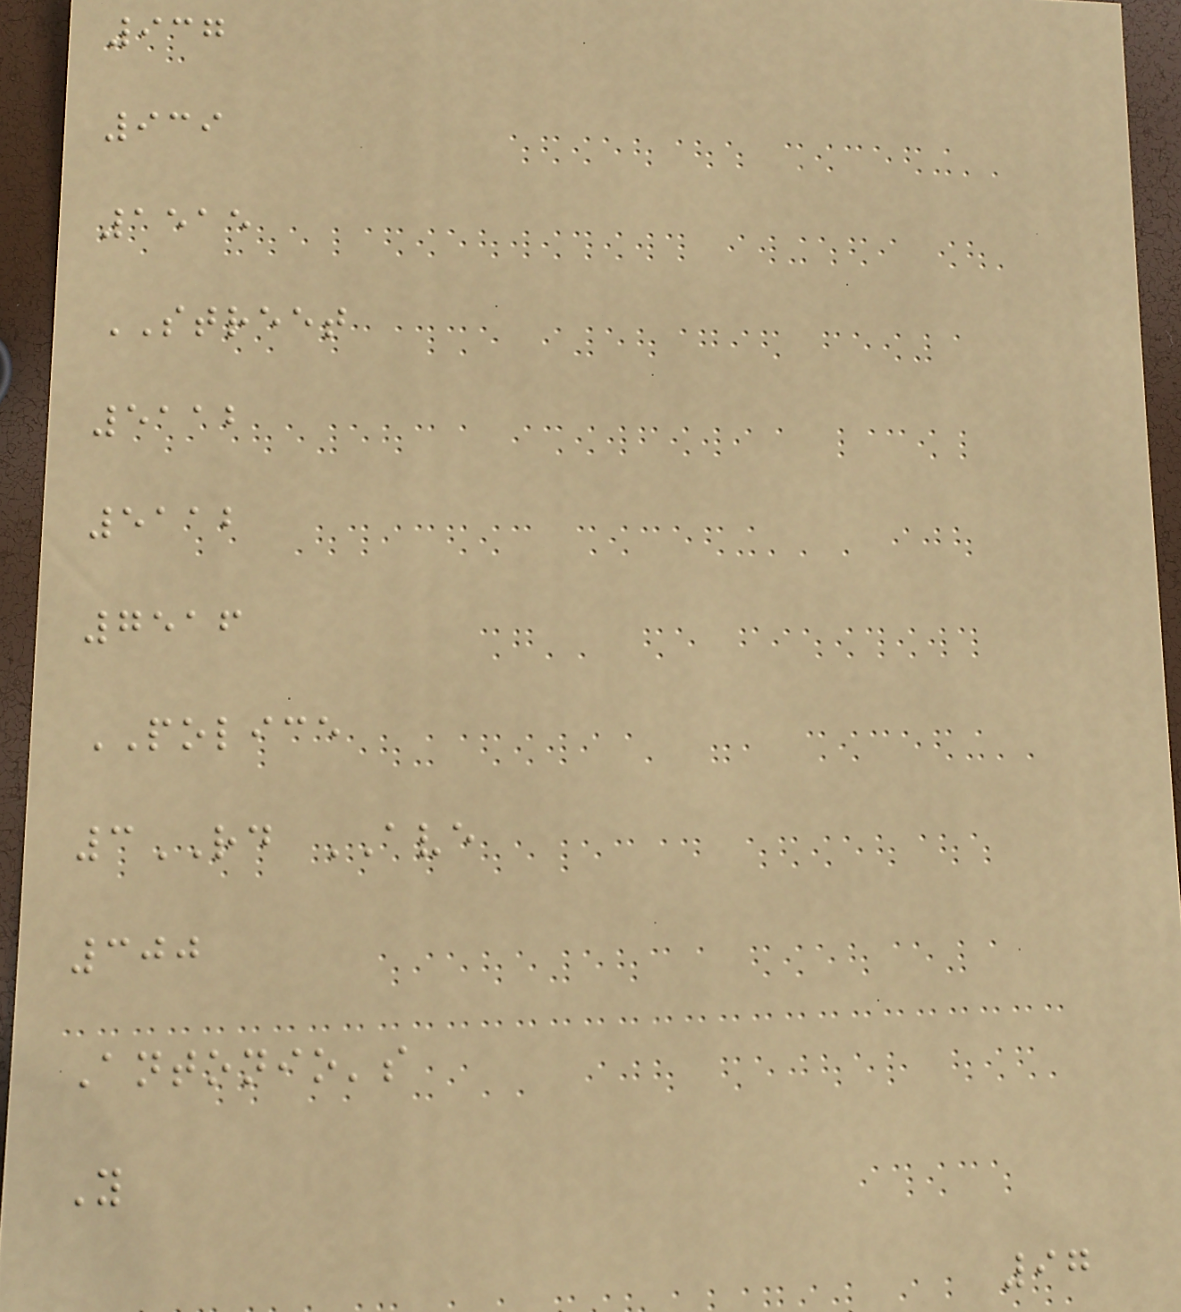937
939
1515
STREET
5112
5112
7516
POLICE
3RD AVE
300
Antonio's
Y
97
